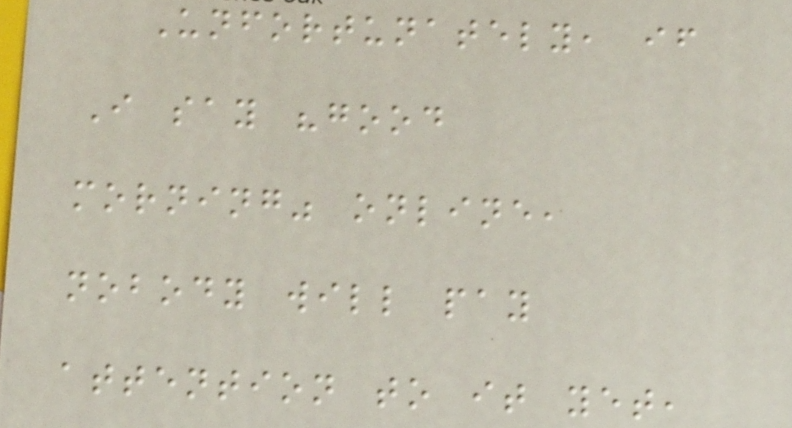Unfortunately, if
I say "good
morning" online,
nobody will pay
attention to it yet,
